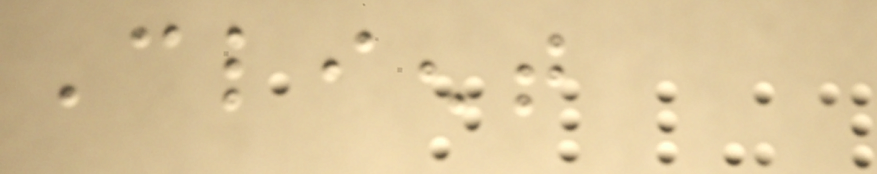Client
